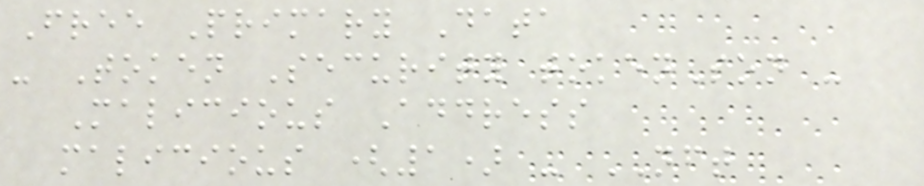Free Primary Data
- Token Security tokenSon -
Malicious Address
malicious (1) - NFT
